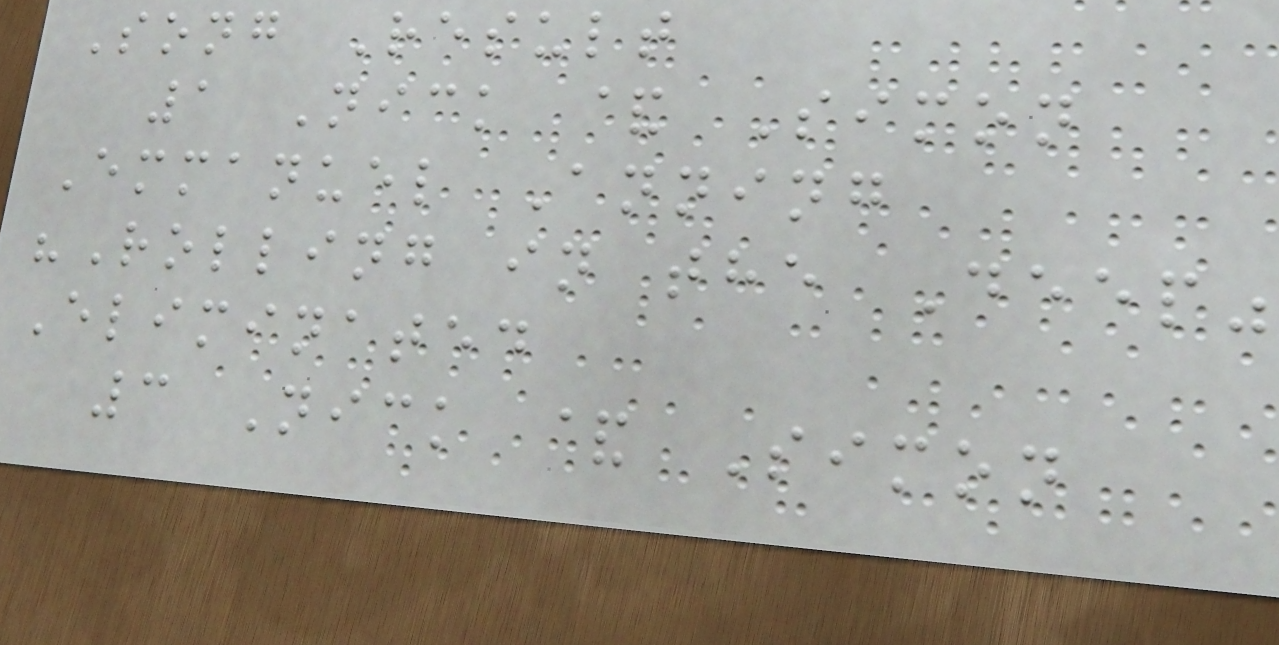Song Result
1 Nick & Simon
Emmanuel Anning
"Rolling in the Deep"
Eliminated
3 Nick & Simon
